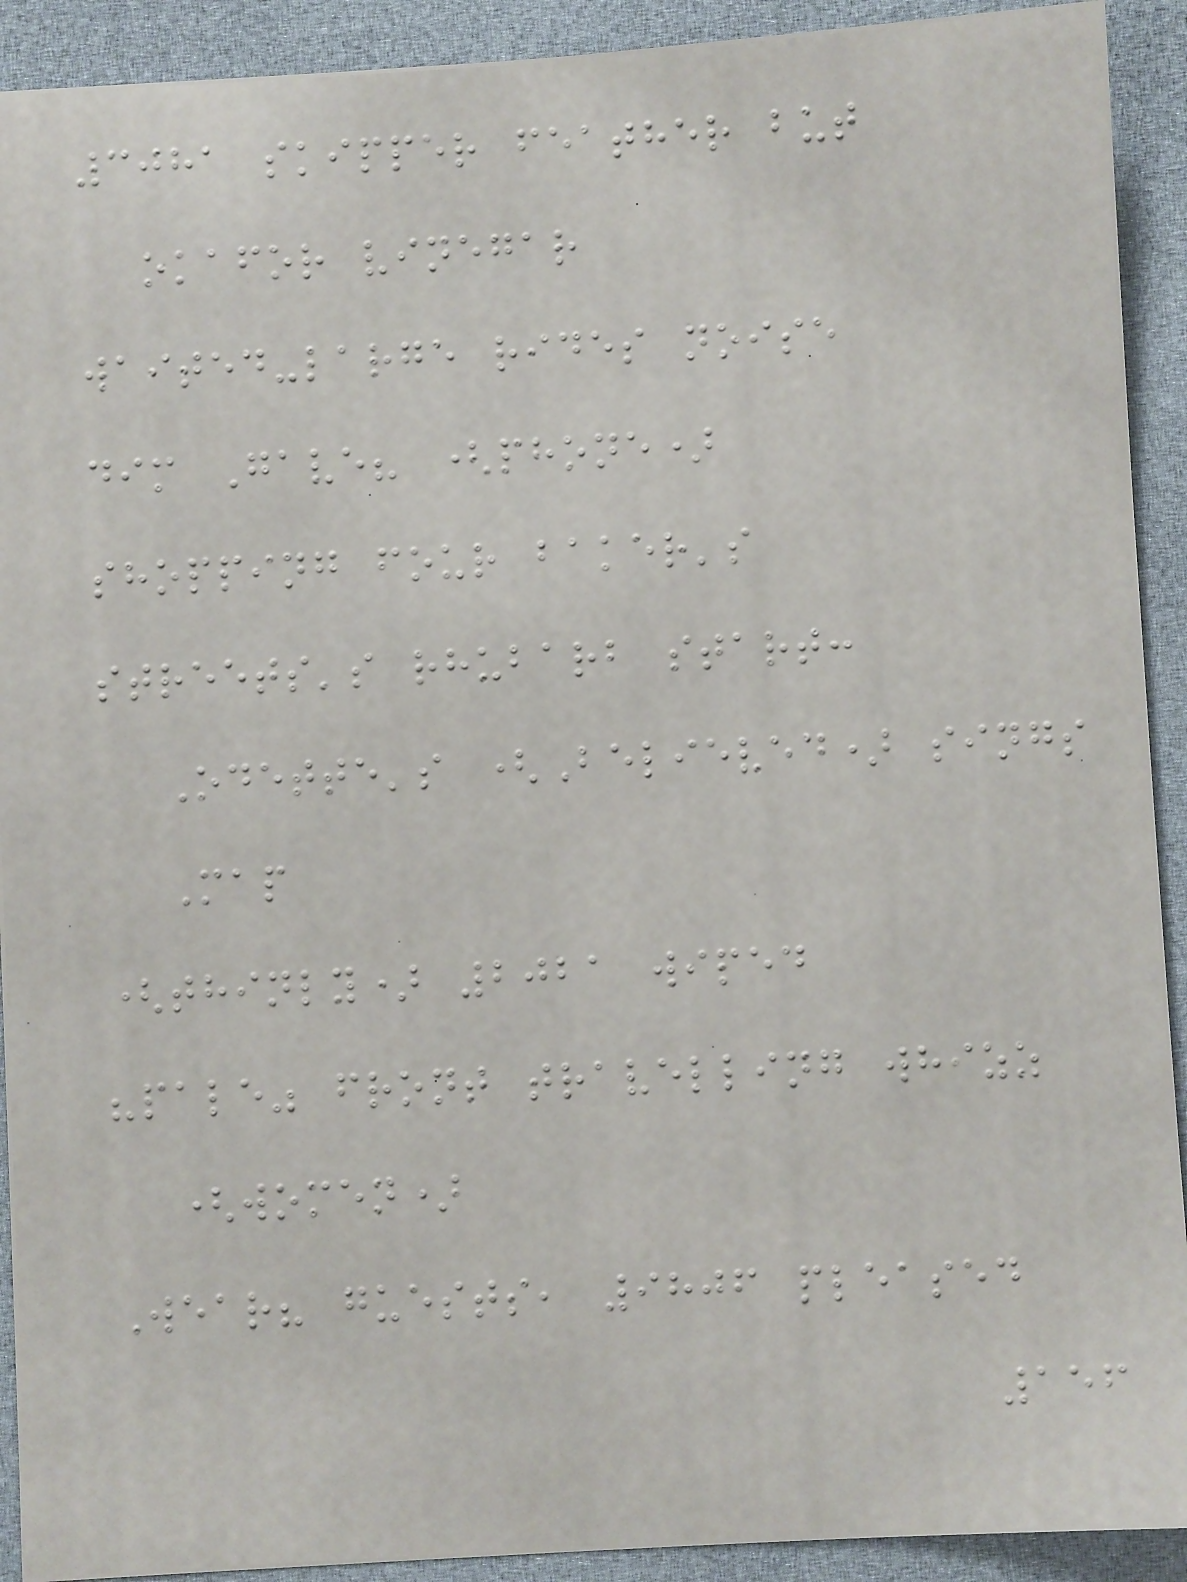3081 skipper feather but
okafor vinegar
waited-large rides noise
dim Gave? (phone)
shopping four baker's
streets's rhubarb start:
Odette's (Believed) sings
Map
(thinly) 2021 wiped
"pale" front travelling whizz
(women)
Wear? guests, 9806 pleased
156
